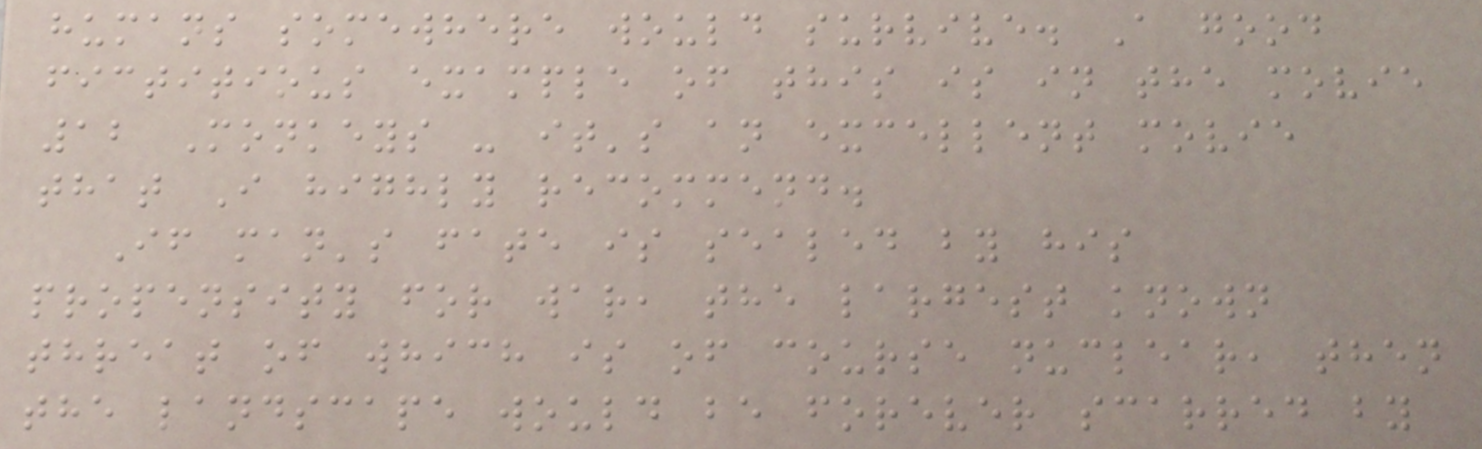humans somewhere would survive. A good
fictitious example of this is in the movie
12 Monkeys - it's an excellent movie
that I highly recommend.
If man's fate is sealed by his
propensity for war, the largest known
threat of which is of course nuclear, then
the landscape would be forever scarred by
